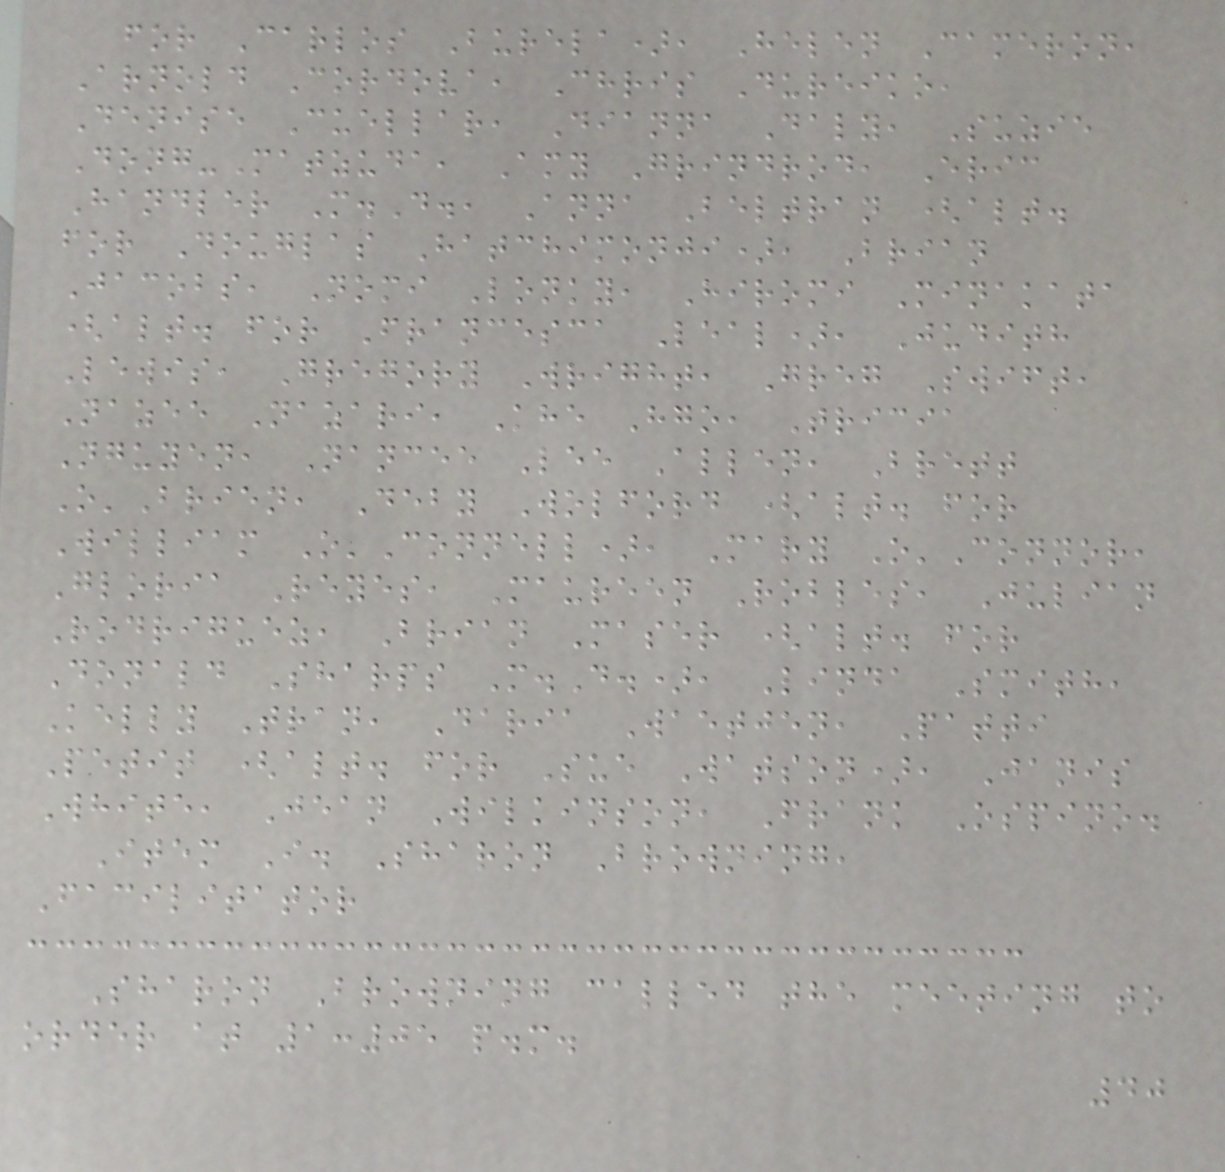for Carlos Burela), Helen Cameron,
Arnold Cordova, Chris Dureiko,
Denise Cuellar, Dianna Daly, Suzie
Dong-Matzuda, Amy Grindrod, Eric
Handler M.D., Anna Beltran (alt.
for Douglas Hatchimonji), Brian
Jacobs, Nomi Lonky, Hiromi Minakata
(alt. for Francesca Leal), Judith
Lewis, Gregory Wright, Greg Swift,
Nazee Nazari, Khe Hgo, Tricia
Nguyen, Nancee Lee Allen, Brett
O'Brien, Deby Wolford (alt. for
William O'Connell), Mary O'Connor,
Gloria Reyes, Maureen Robles, Julian
Rodriguez, Brian Maser (alt. for
Donald Sharps M.D.), Linda Smith,
Kelly Tran, Daria Waetjen, Patti
Petit (alt. for Sue Watson), Janis
White, Jean Wilkinson, Frank Ospino.
Item I. Sharon Browning,
Facilitator
Sharon Browning called the meeting to
order at 1:05 p.m.
40
